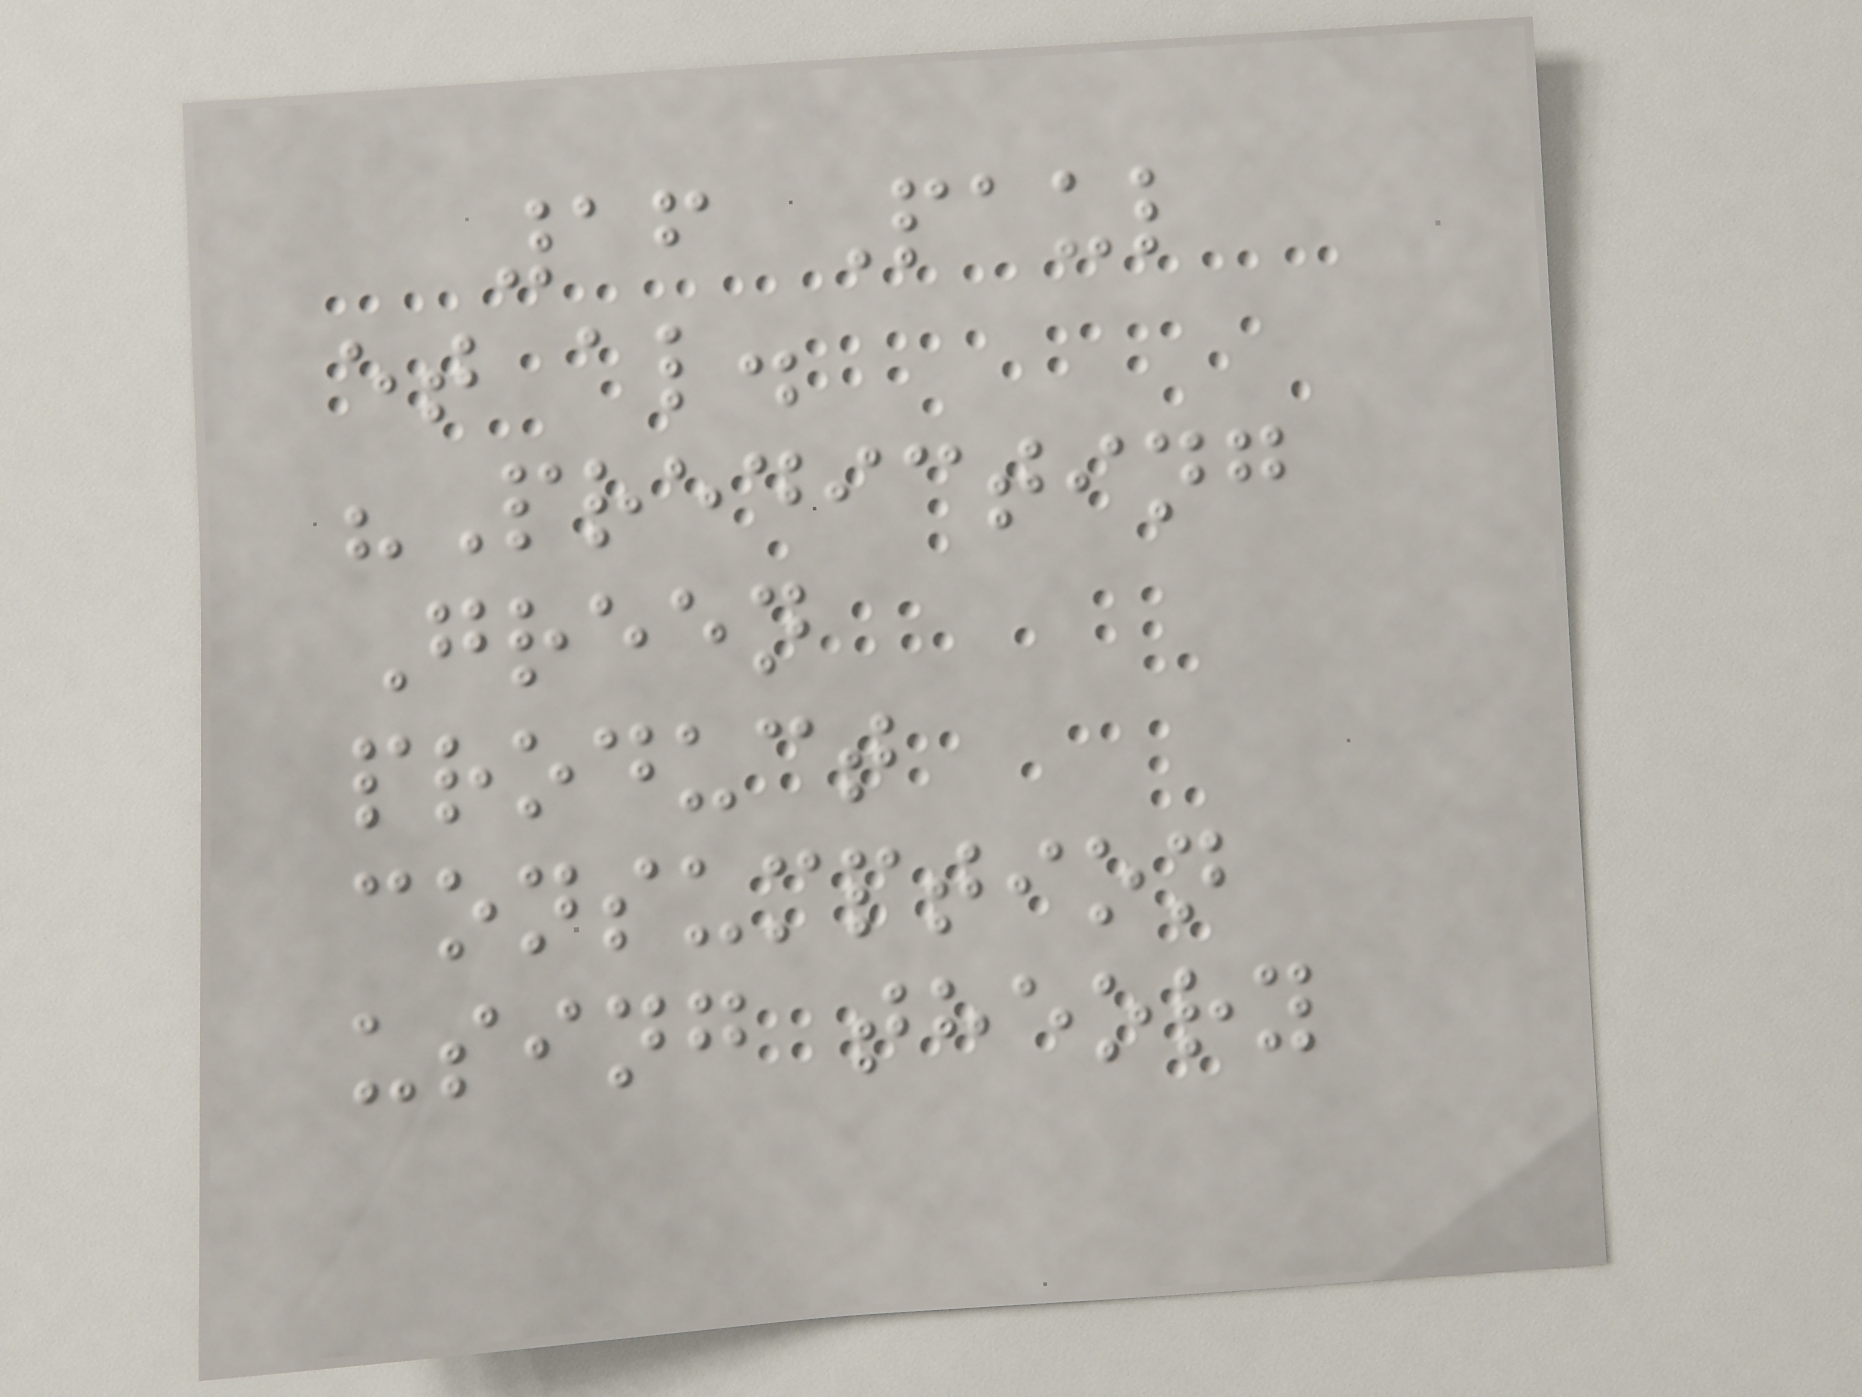16 Paul
et al.
"Predicting
Green
product
consumption
using theory
